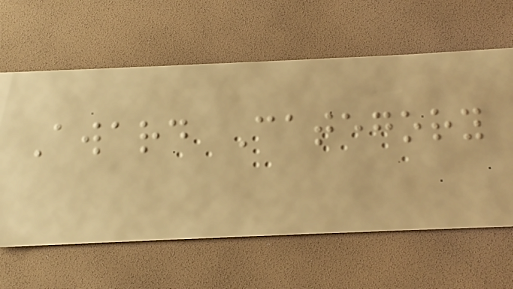Award Category
